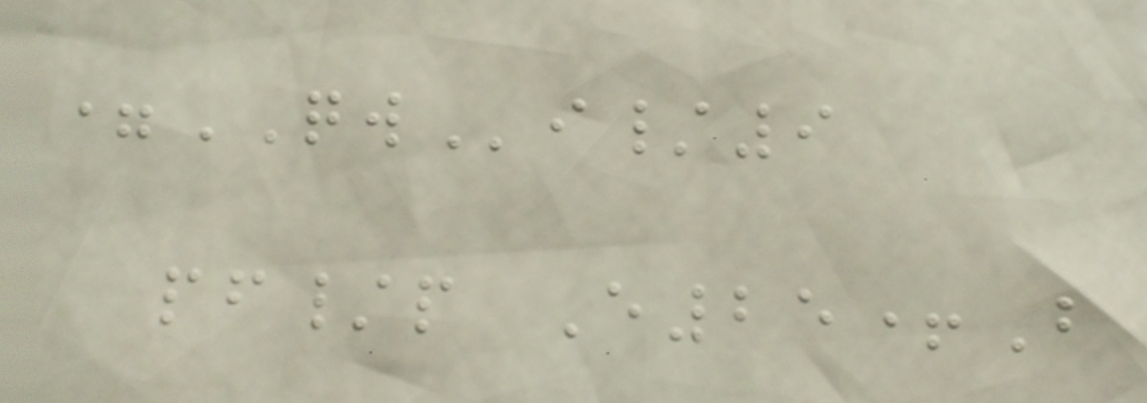=QWi/9
pf/p E25+B
